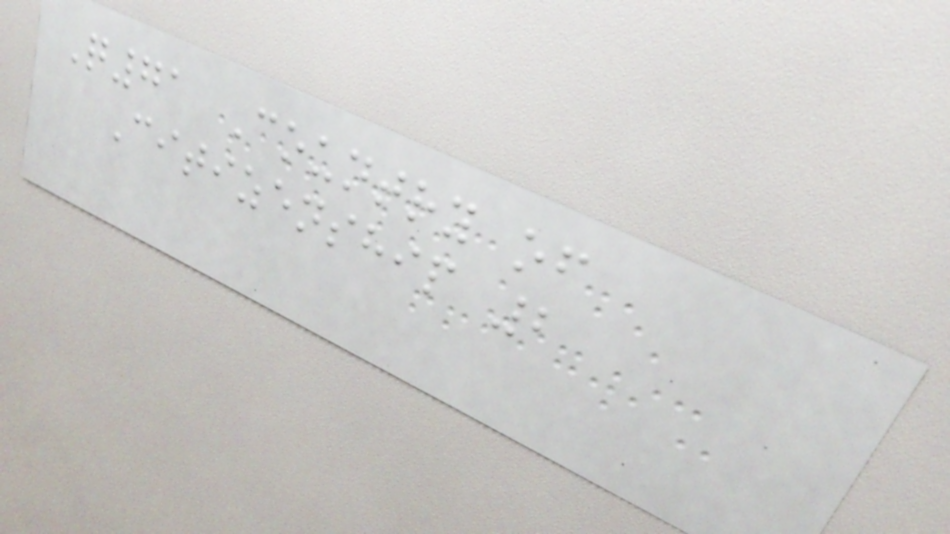Q71 Country of
Citizenship 2
